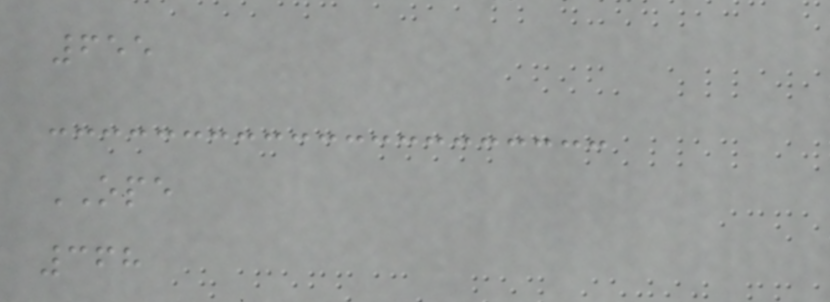655
OPE
368
